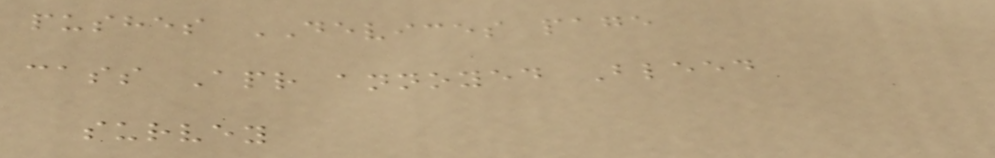pushes DEVICES page
cass Apr annoyed Bleed
survey
